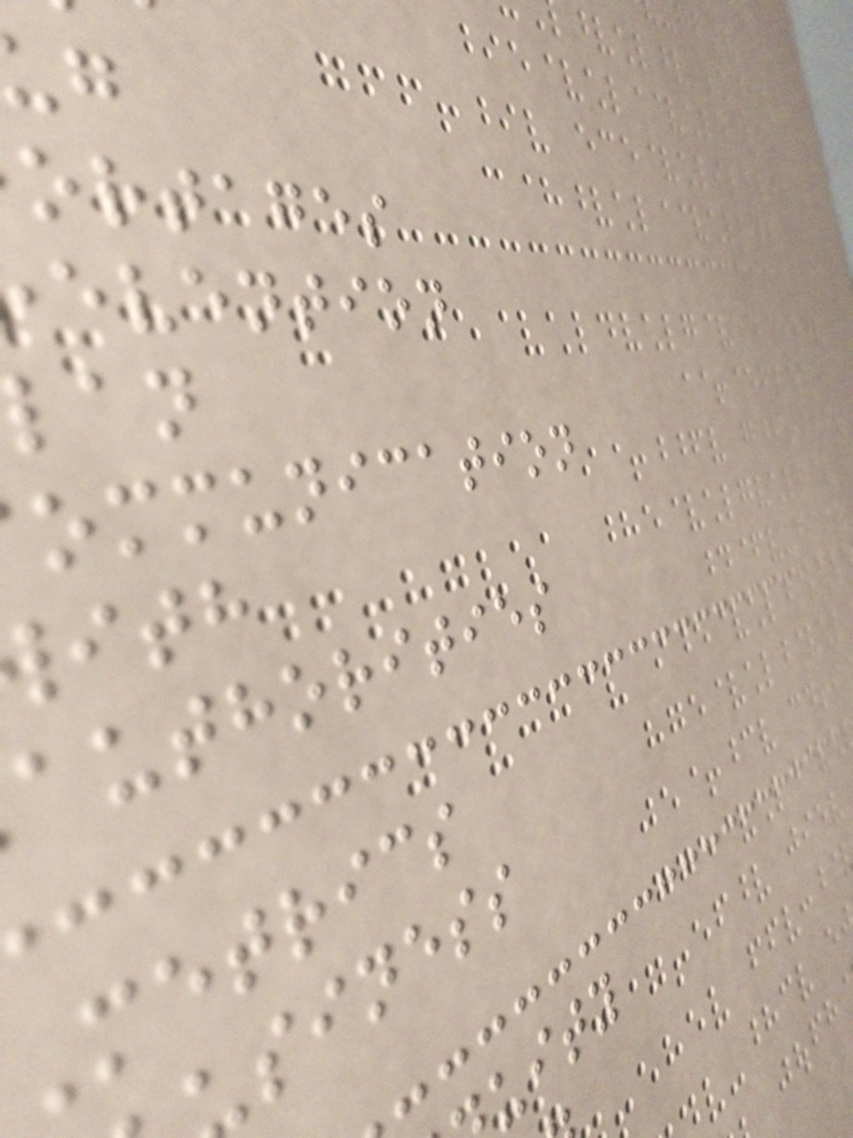ortages
evention
ommunication
authorities
metrics
siness
uity
